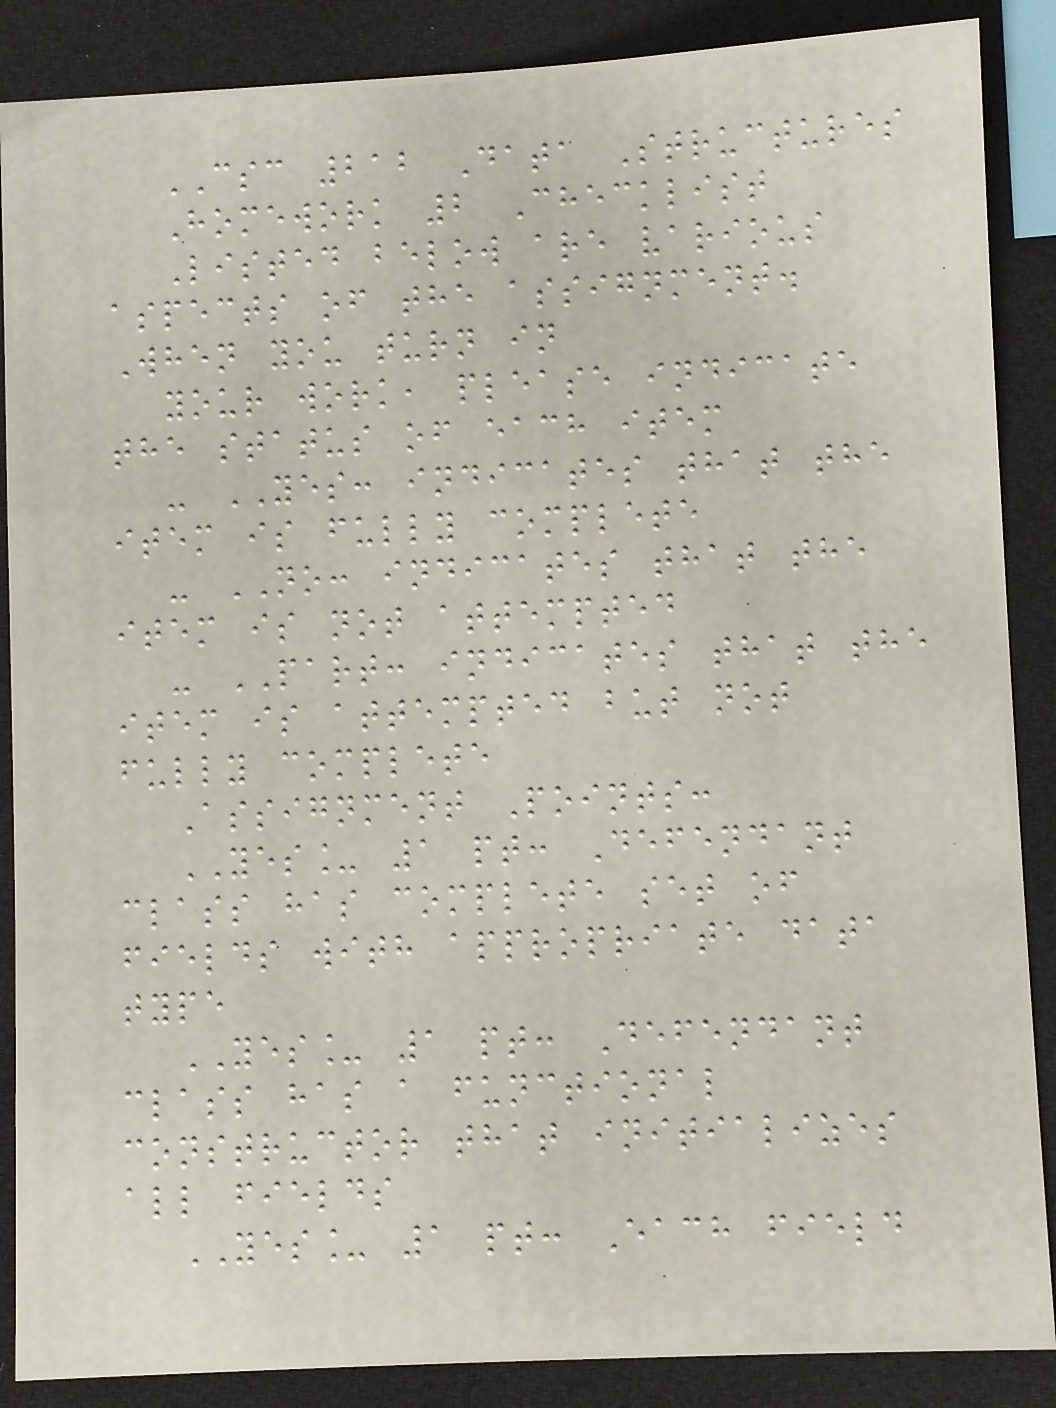CSC 212 Data Structures
Homework 2 Checklist
Listed below are various
aspects of the assignment.
When you turn in
your work, please indicate
the status of each item
- YES: indicates that the
item is fully complete
- NO: indicates that the
item is not attempted
- PART: indicates that the
item is attempted but not
fully complete
Assignment Points:
YES_ 1 pt: Defendant
class has complete set of
fields with appropriate data
type
YES_ 1 pt: Defendant
class has a functional
constructor that initializes
all fields
YES_ 1 pt: Each field
